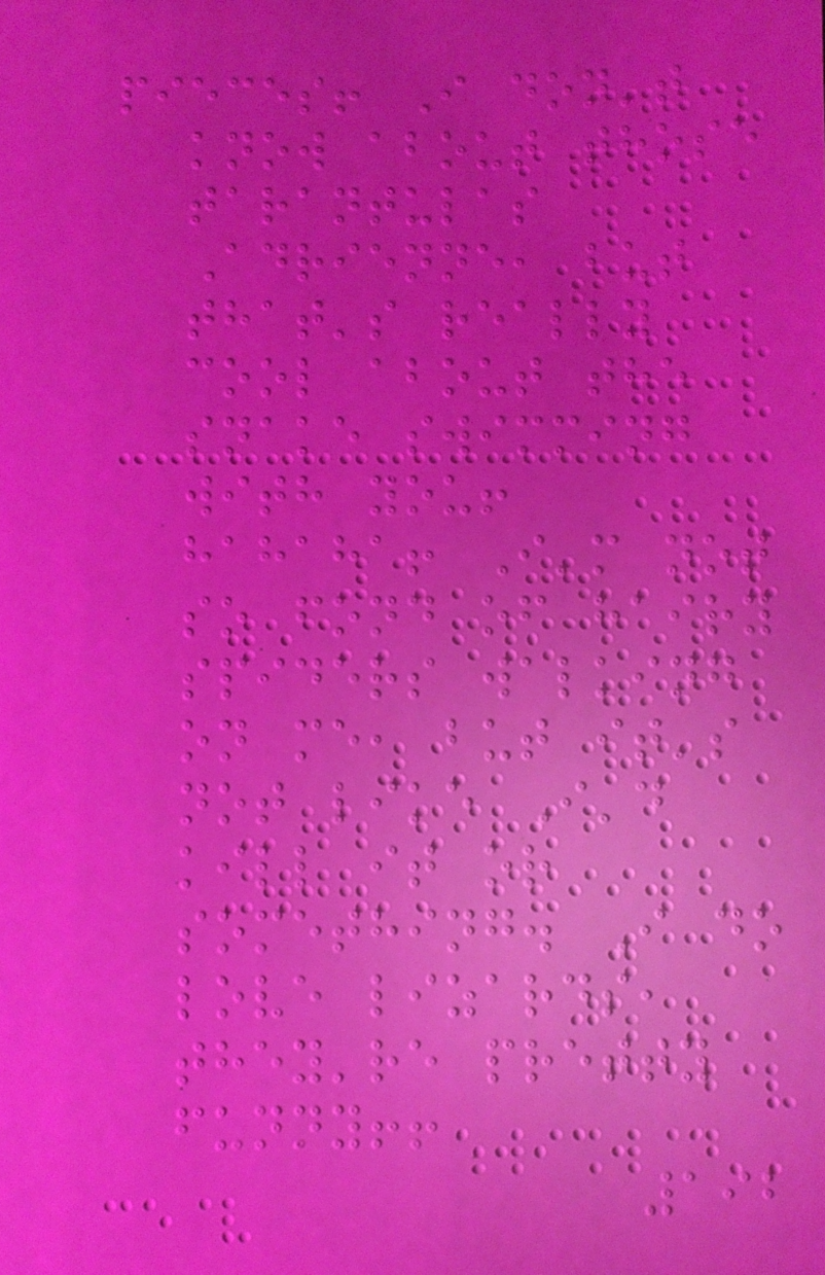pieces! I don't
know about those
tarantulas
Adrienne, but
that's really
cool about the
snake swimming
with you!
hahaha! I'm not
so fond of hairy
spiders walking
on me, but it's
not like I'd
kill it or
something. I do
love lizards,
they're pretty
funny!!
192
